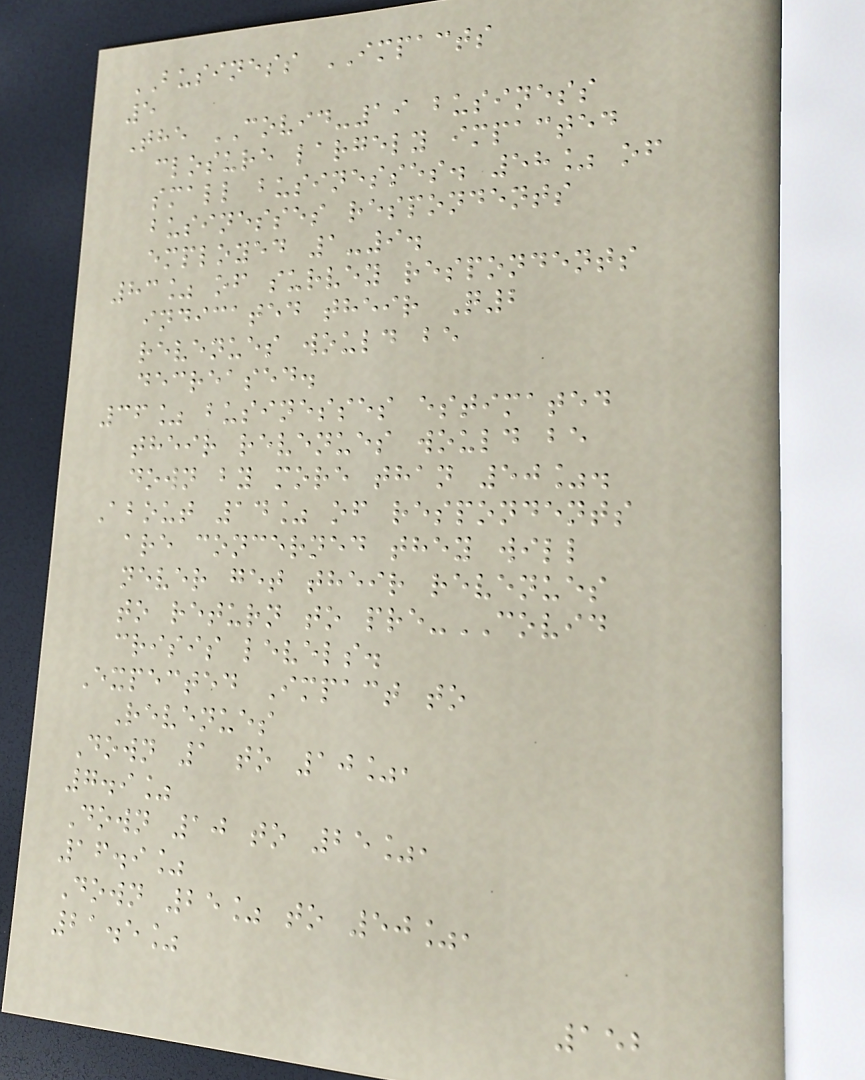BUSINESS IMPACTS
5
The COVID-19 business
closure largely impacted
small businesses. 58% of
businesses respondents
employed 1-9.
83% of survey respondents
indicated their Q2
revenues would be
decreased.
36% businesses estimated
their revenues would be
down by more than 50%.
About 14% of respondents
are concerned they will
never get their revenues
to return to pre-COVID
crisis levels.
Expected Impact to
Revenues
Down 1 to 10%,
7.9%
Down 10 to 25%,
16.9%
Down 25% to 50%,
21.5%
152
